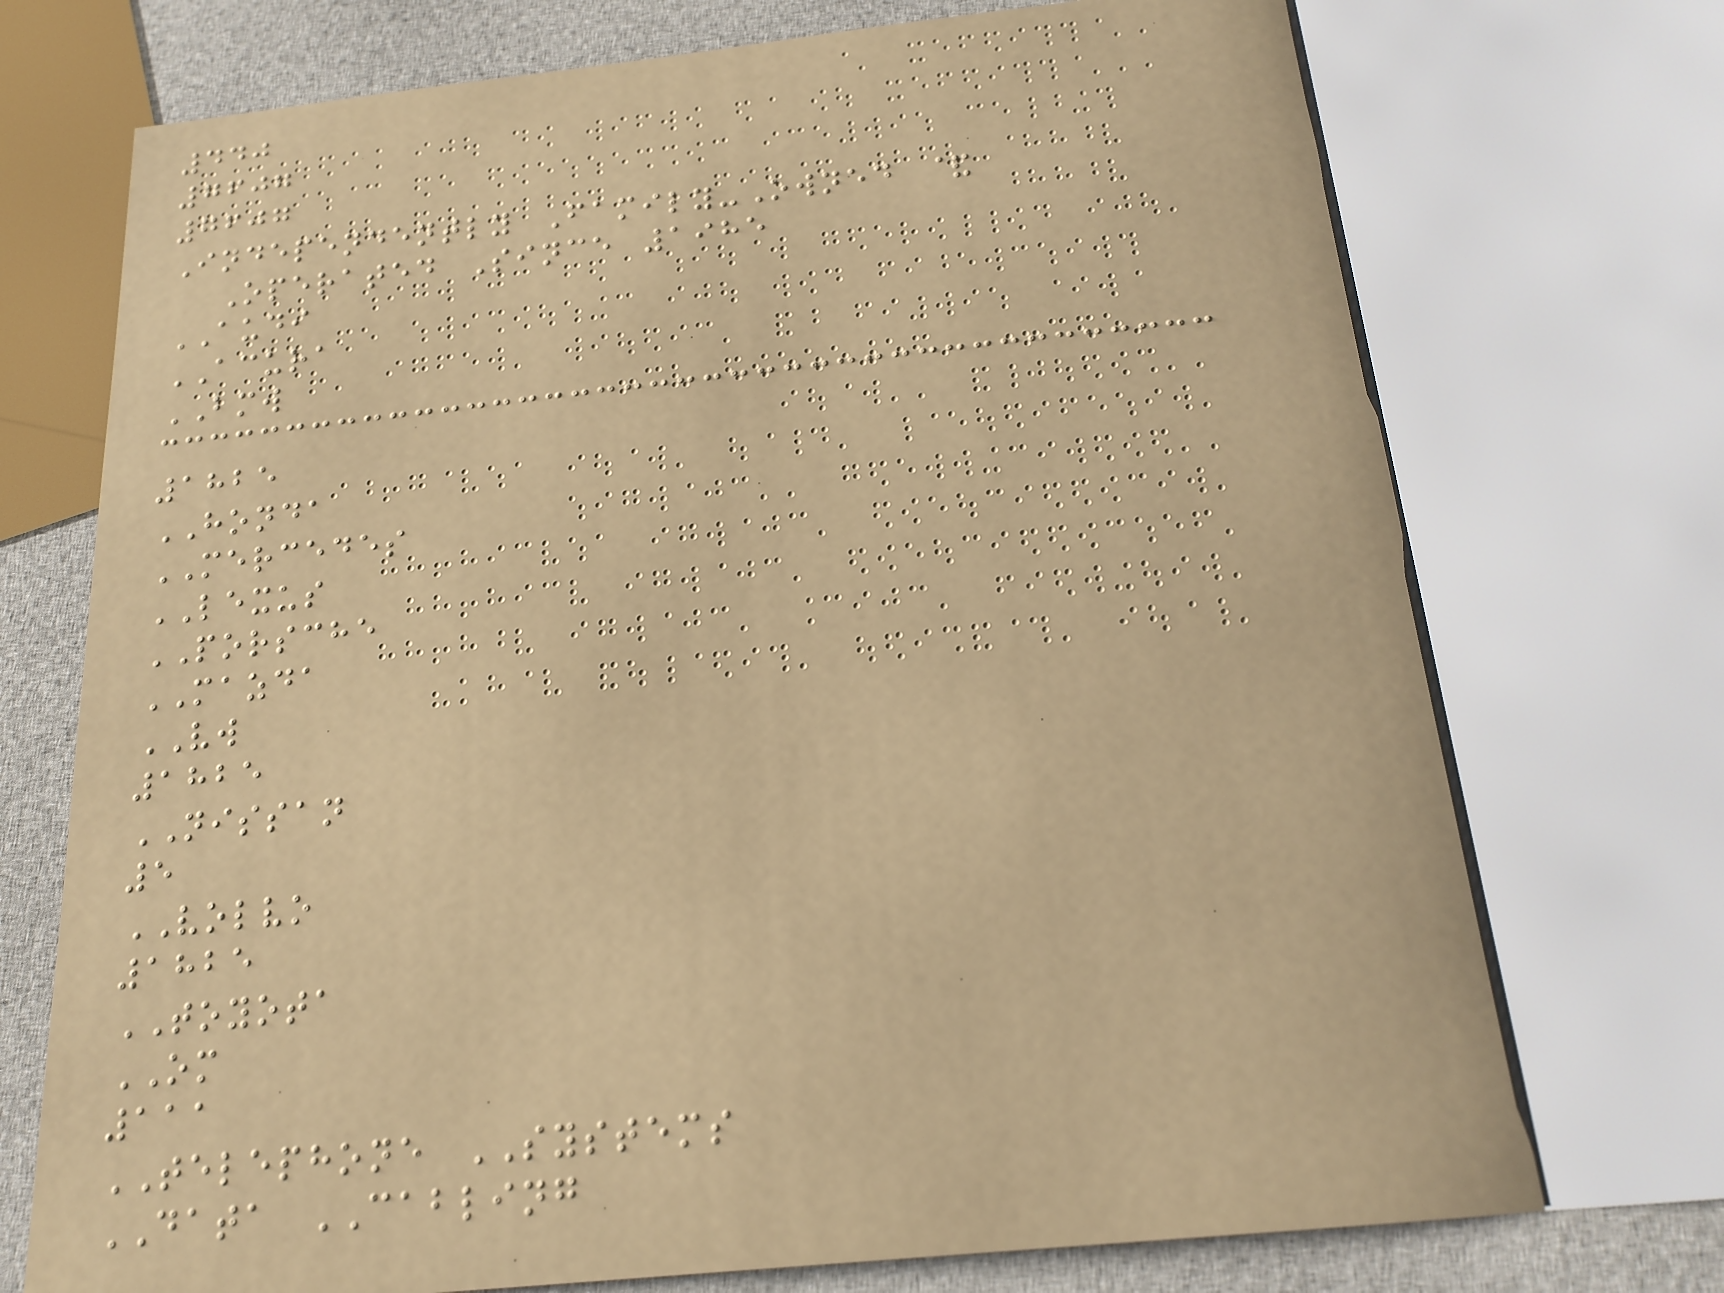440
7607
7607
Independently Family-Owned &
Operated Since 1985
AUDI
ACURA
BMW
1825
HONDA
MERCEDES
LEXUS
PORSCHE
MAZDA
VW
1825
NISSAN
5
VOLVO
1825
TOYOTA
OM
111
TELEPHONE SYSTEMS
DATA CABLING
